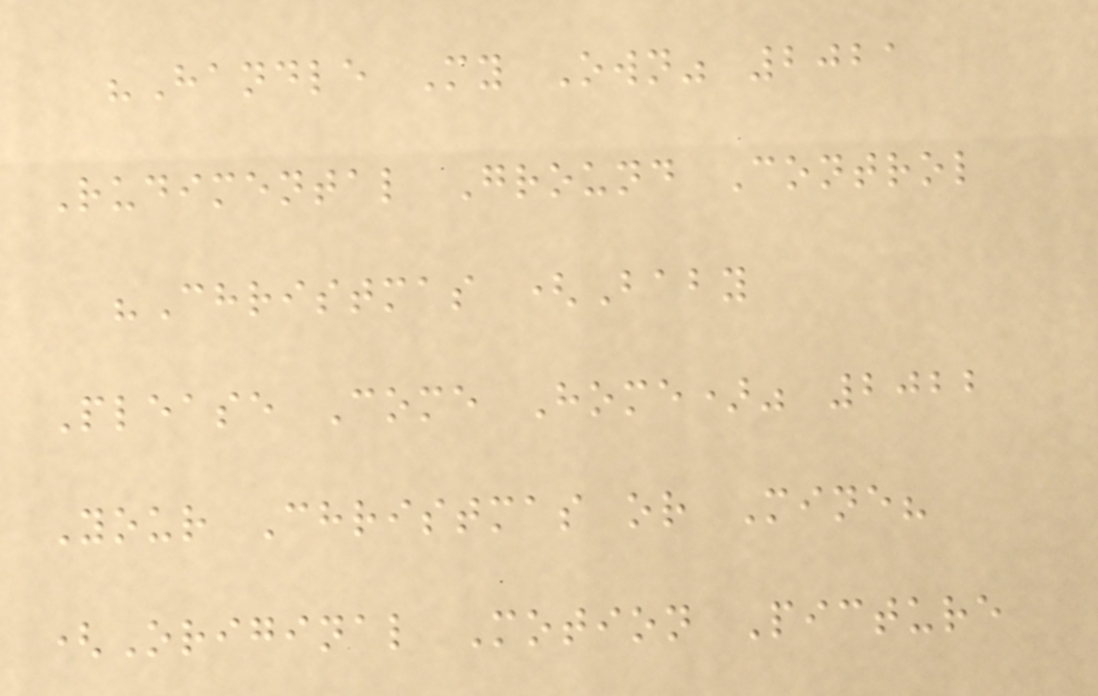"Handle My Own" 2021
Rudimental Ground Control
"Christmas (Baby
Please Come Home)" 2022
Your Christmas or Mine?
(Original Motion Picture
